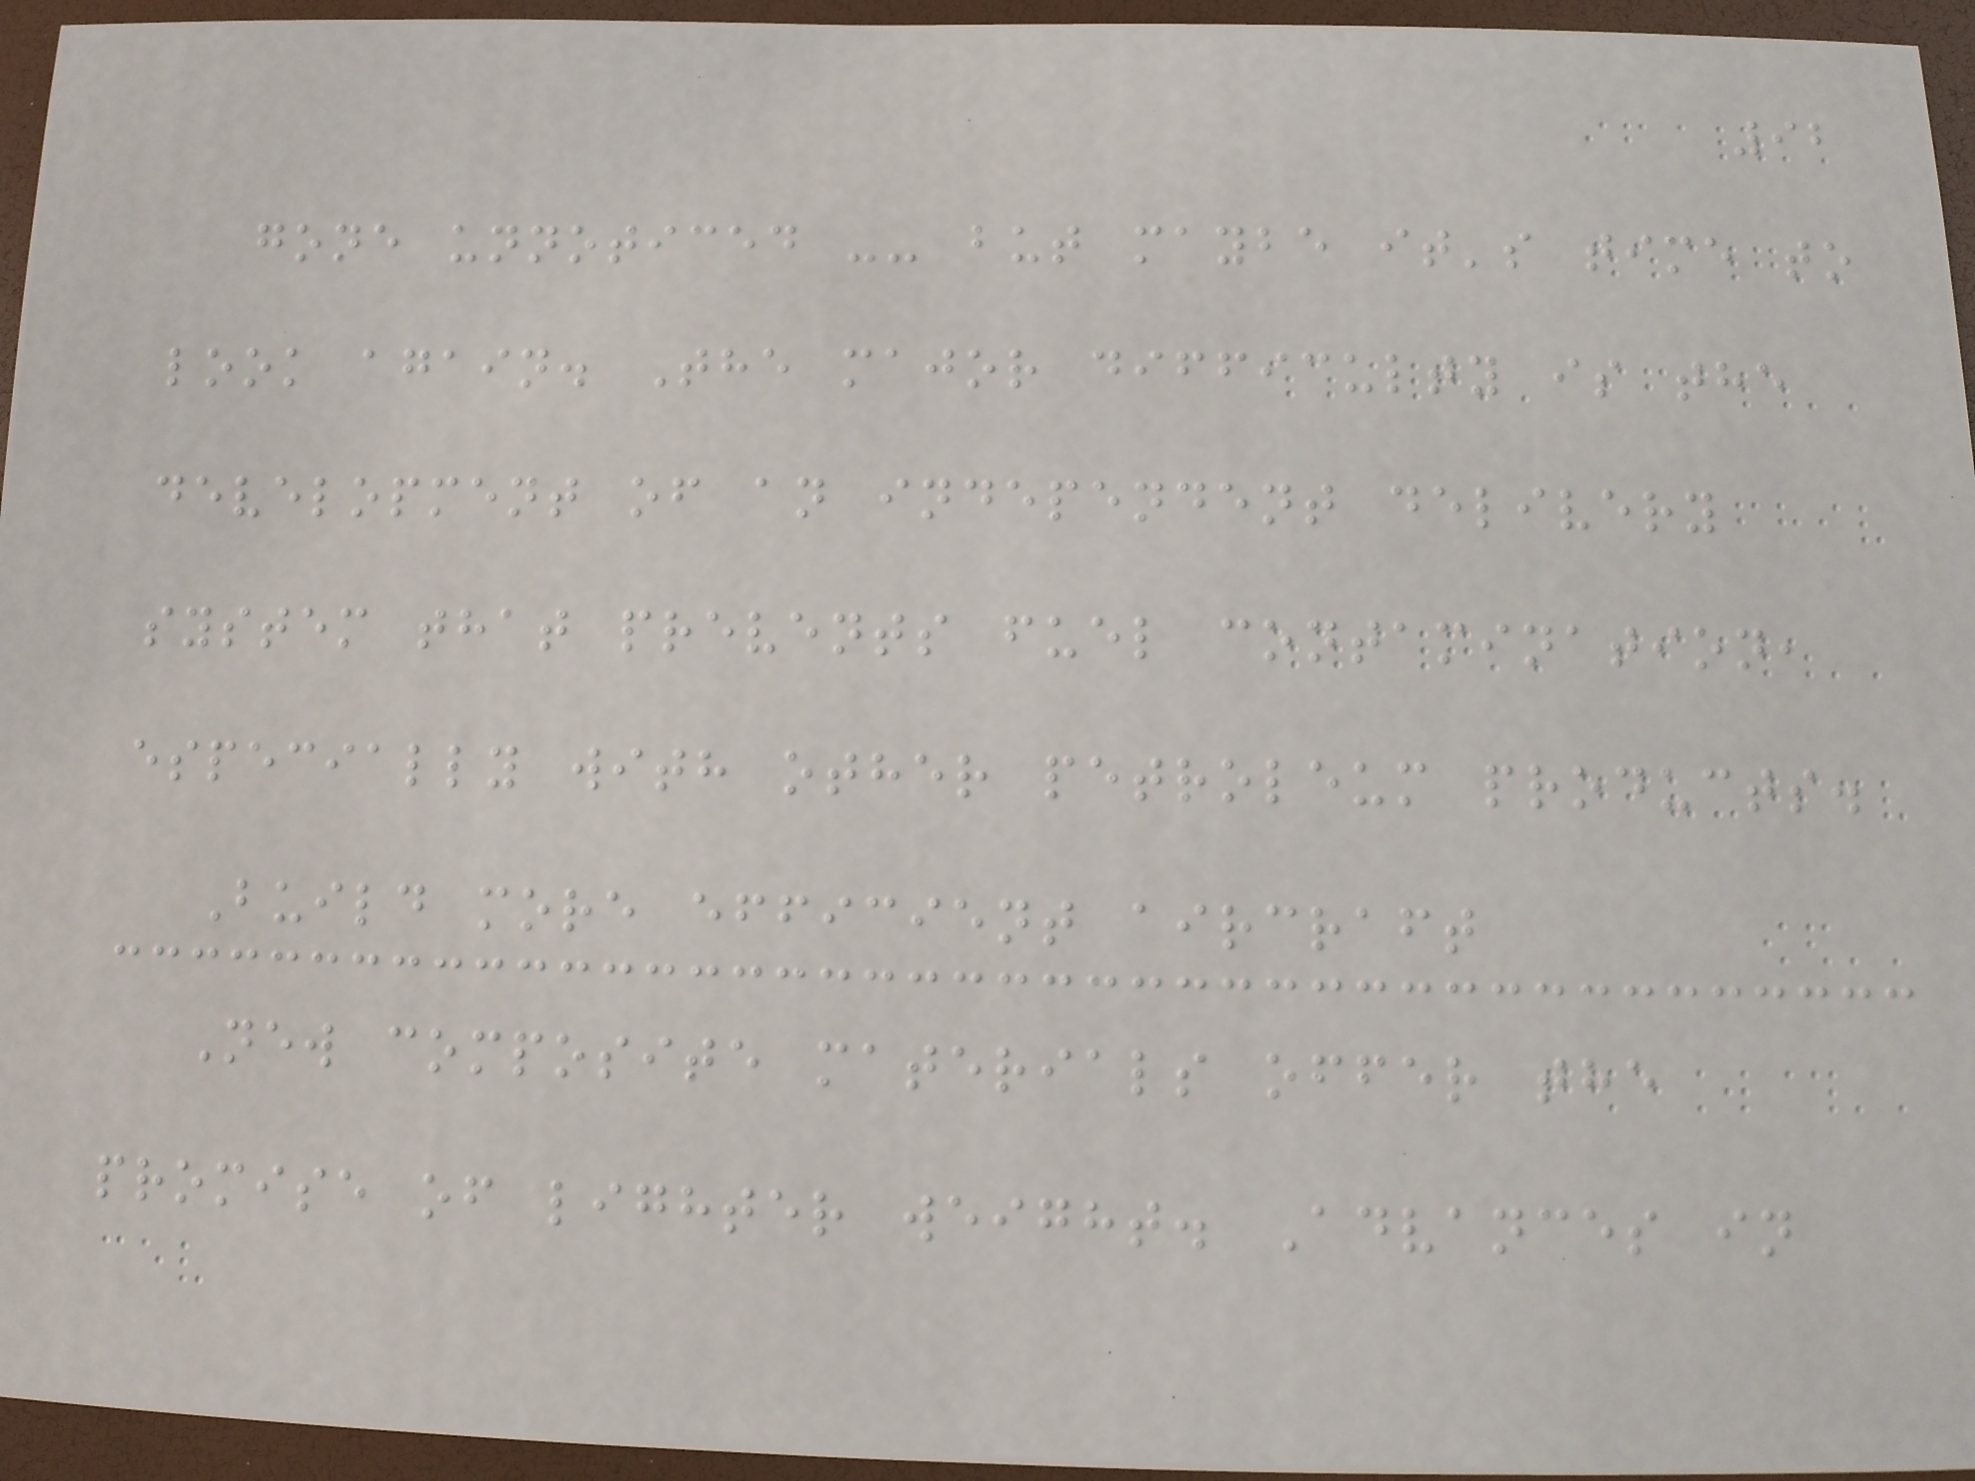92
gone unnoticed -- but maybe it's time to
look again. The major difficulty is the
development of an independent delivery
system that prevents fuel contamination,
especially with other petroleum products.
Build more efficient aircraft
New composite materials offer the
promise of lighter weight. Advances in
